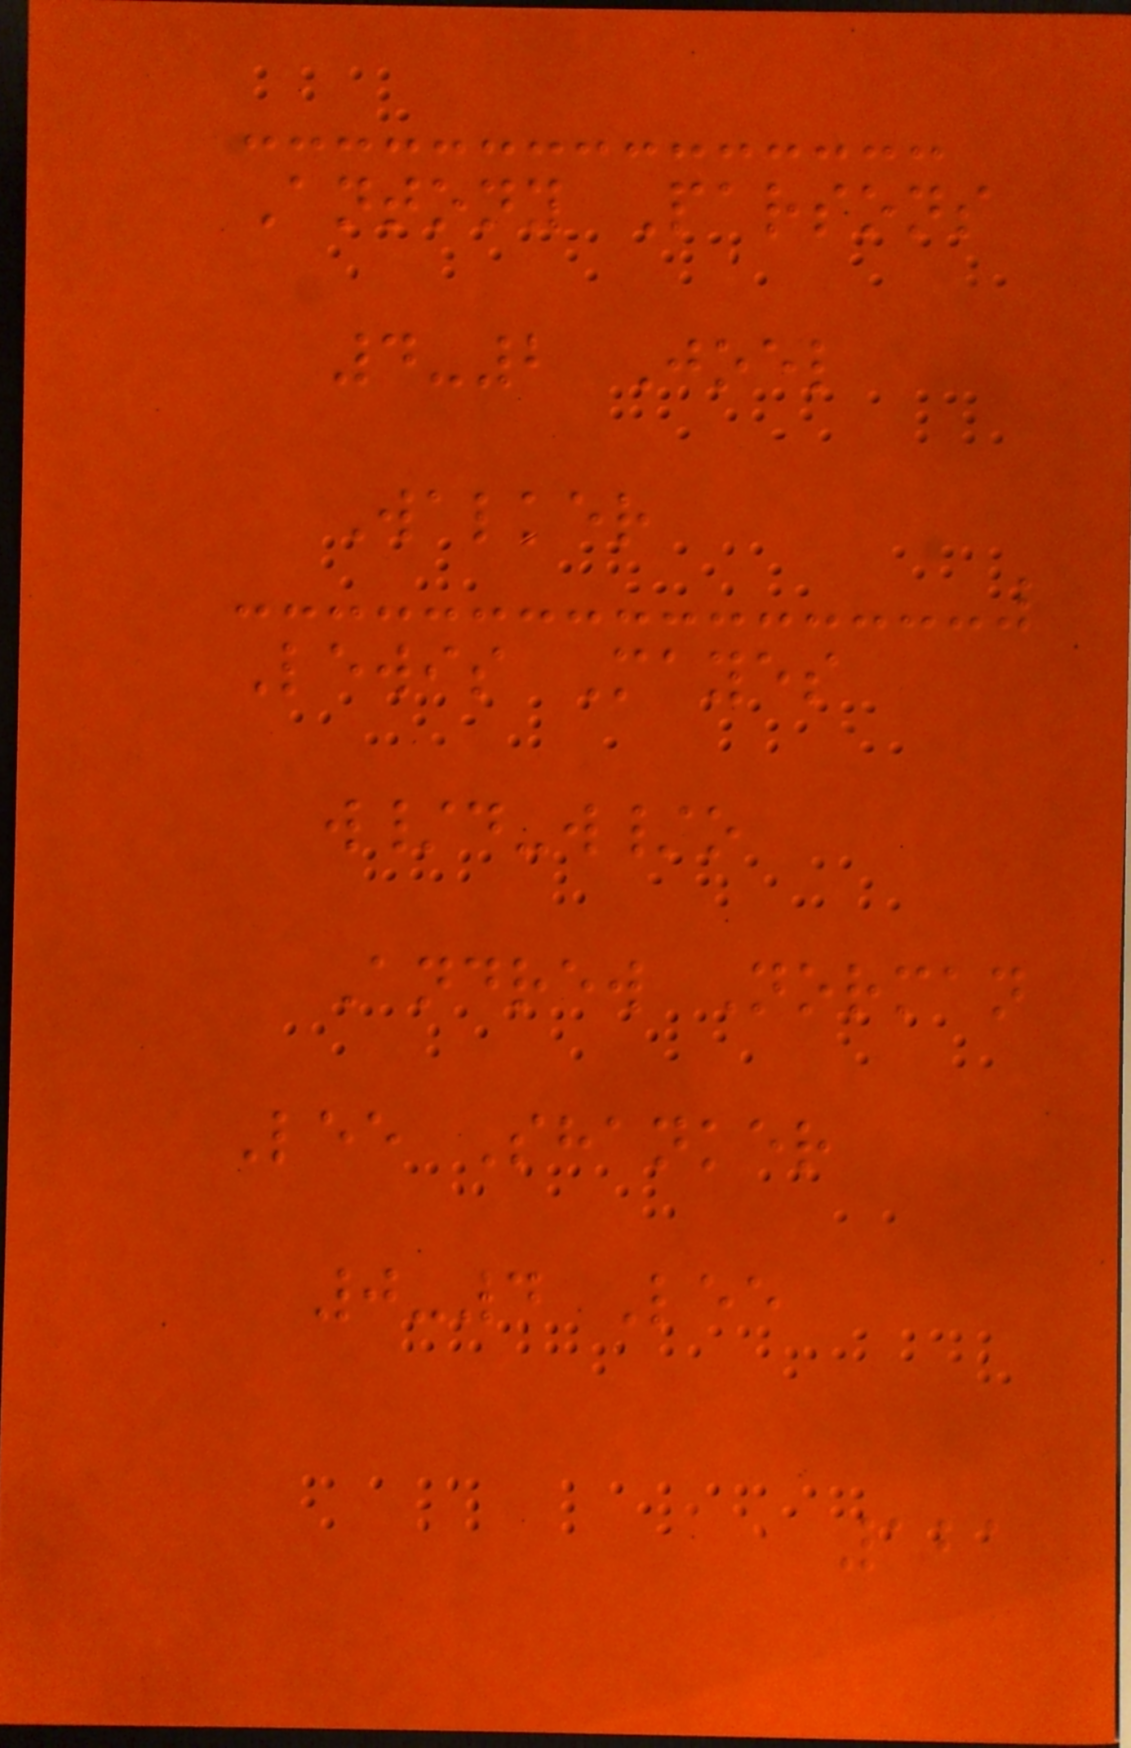Antony Parsons
4-2 Joel
Walker
Lewis Mayes
w/d-w/o
Andrew Norman
Lee Shanker
0-4 Lee
121
